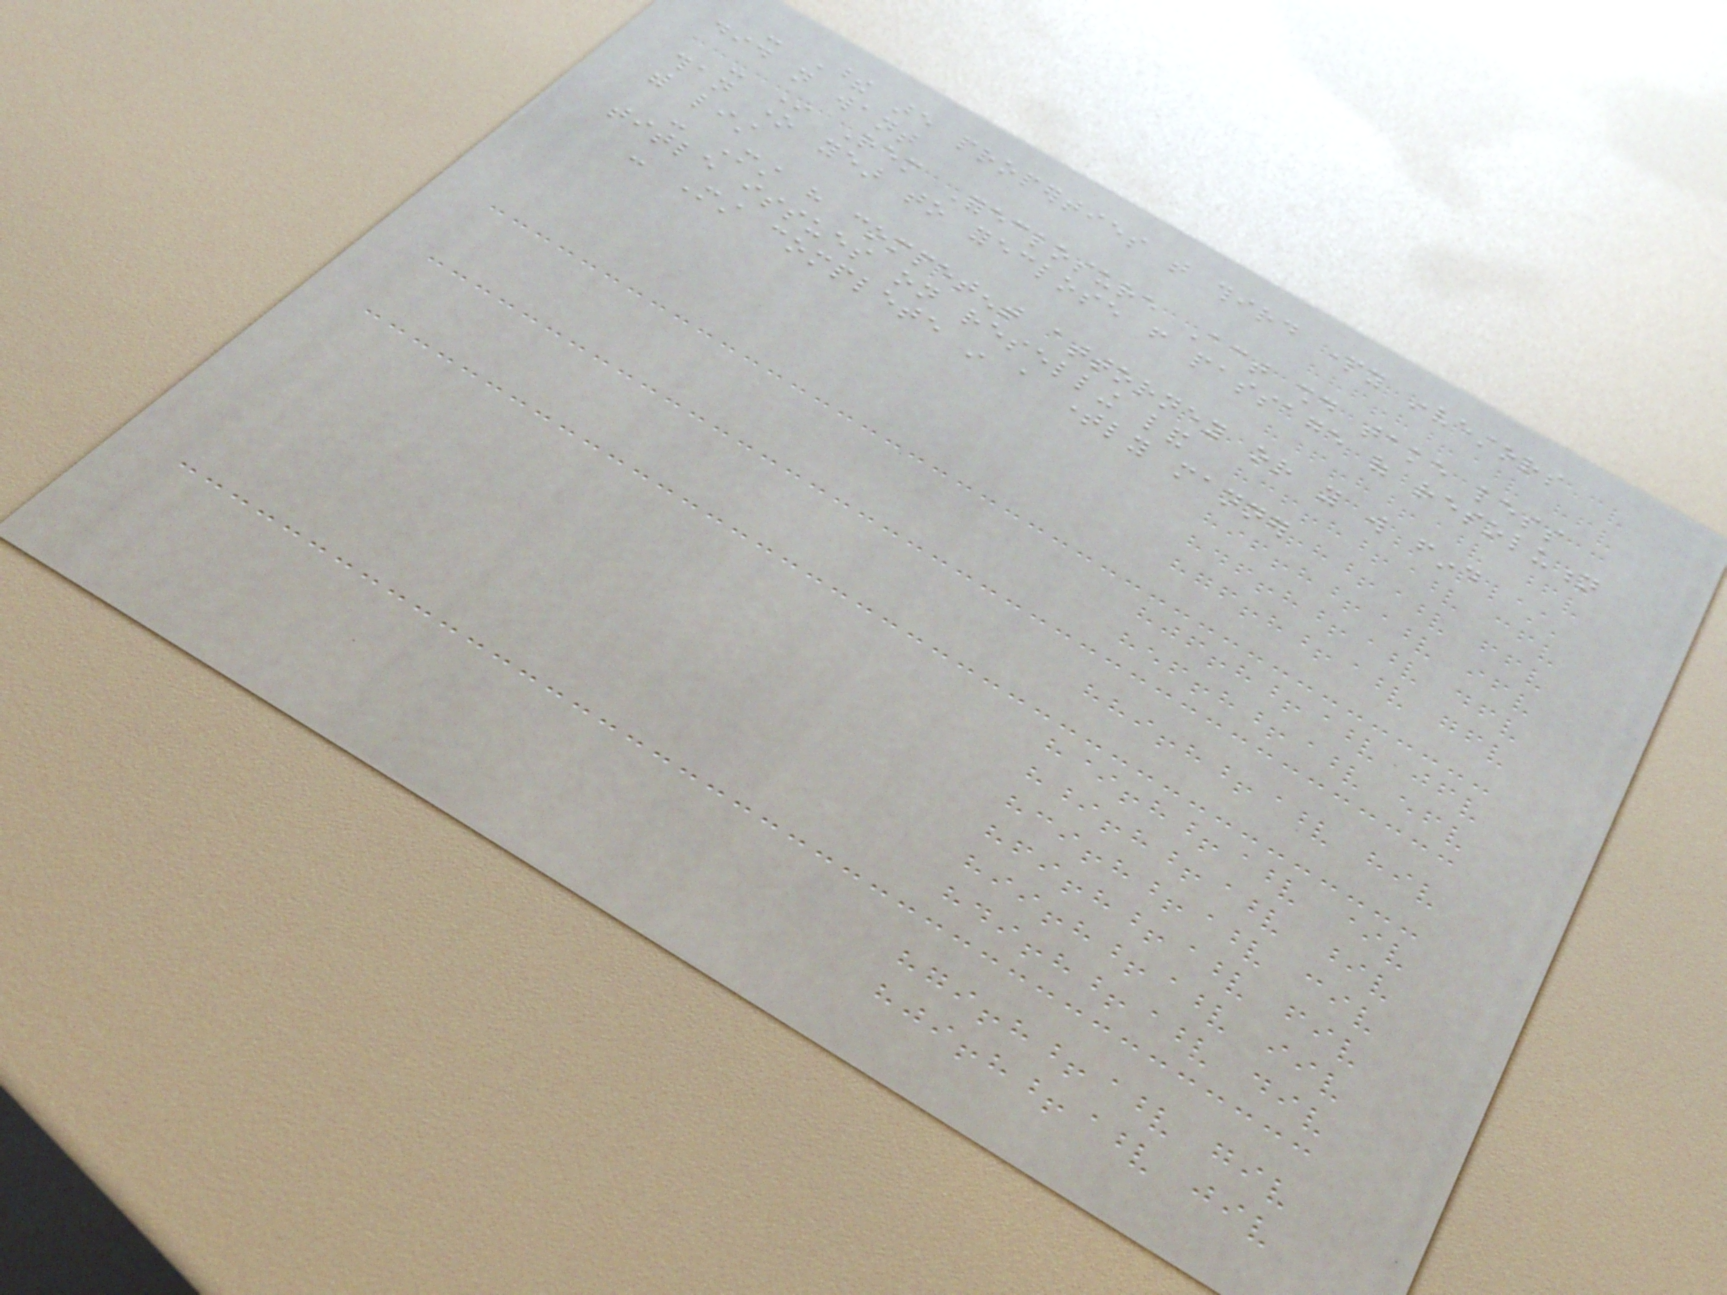- These are properties that third party investors
did not want
- In Rem Foreclosure Act should take less
than one year to foreclose from passage of resolution
with list
- Must have competent attorney or you will find
title issues on reselling land
- Must complete in a timely manner
